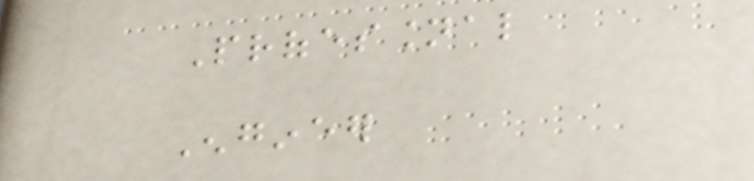Professional
Engineer
